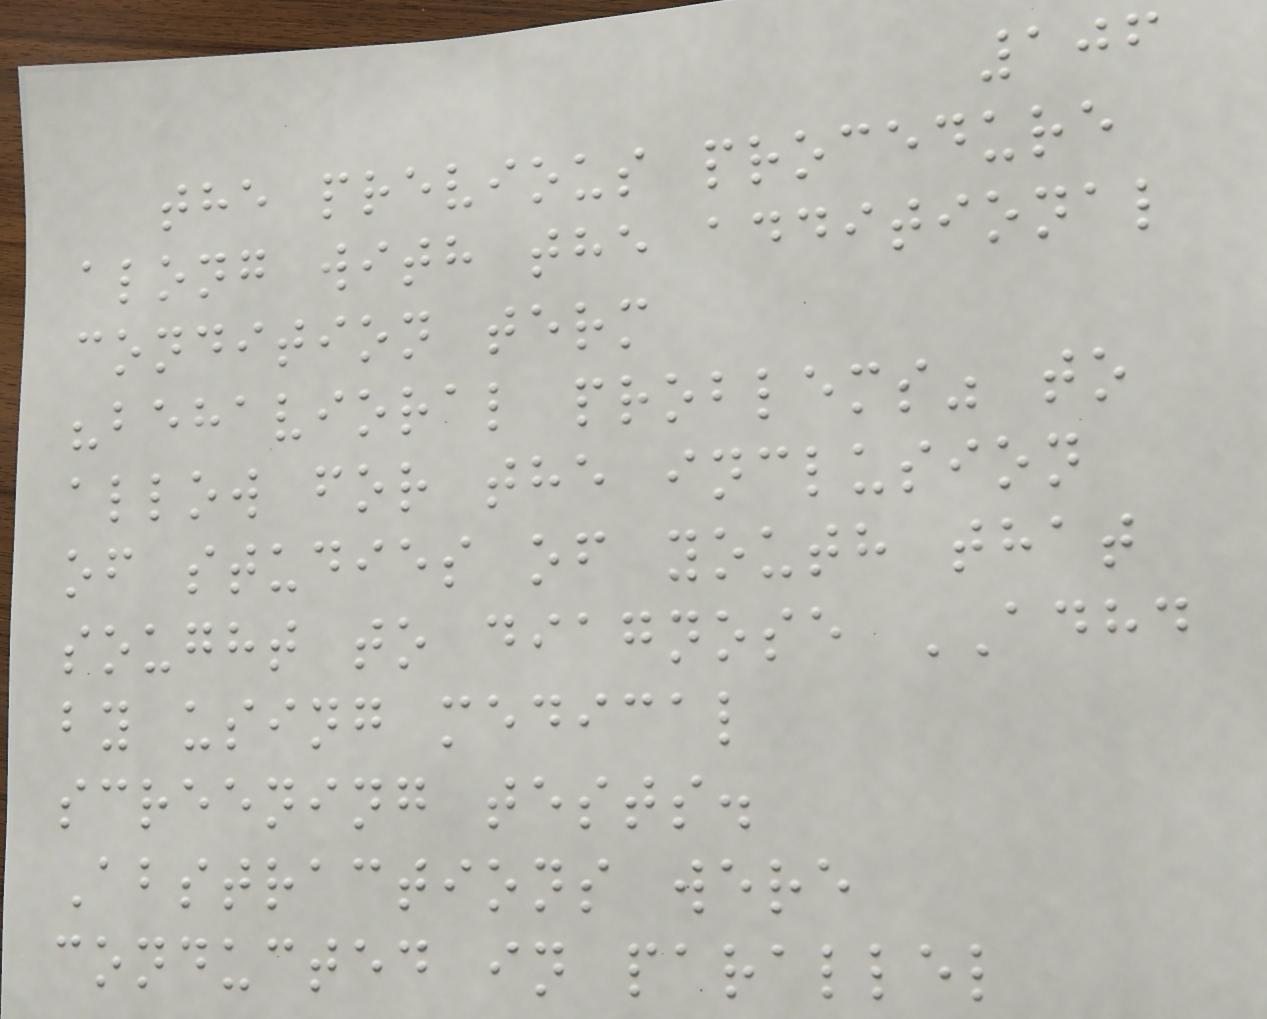106
the previous procedure
along with the additional
condition term
"behavioral problems" to
allow for the inclusion
of studies of youth that
sought to diagnose ADHD
by using medical
screening tests.
Abstractions were
conducted in parallel
